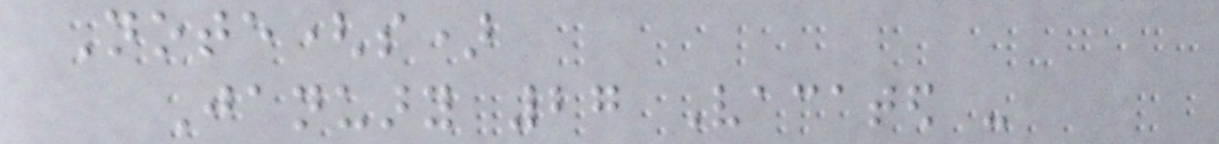Note(s)
January 27 Vacated -
